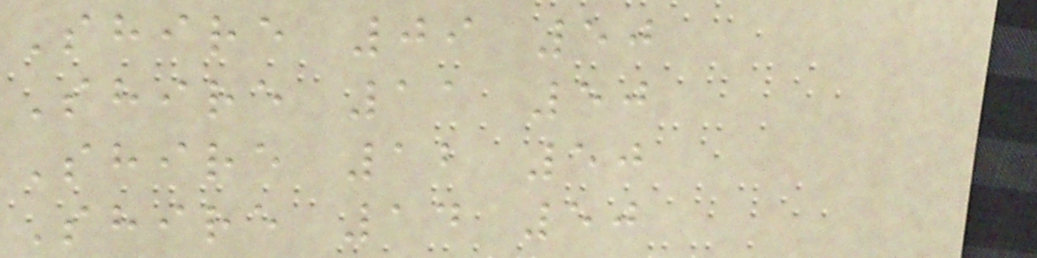Shire 09 50
Shire 11 50
Shire 12 50
Shire 14 50
